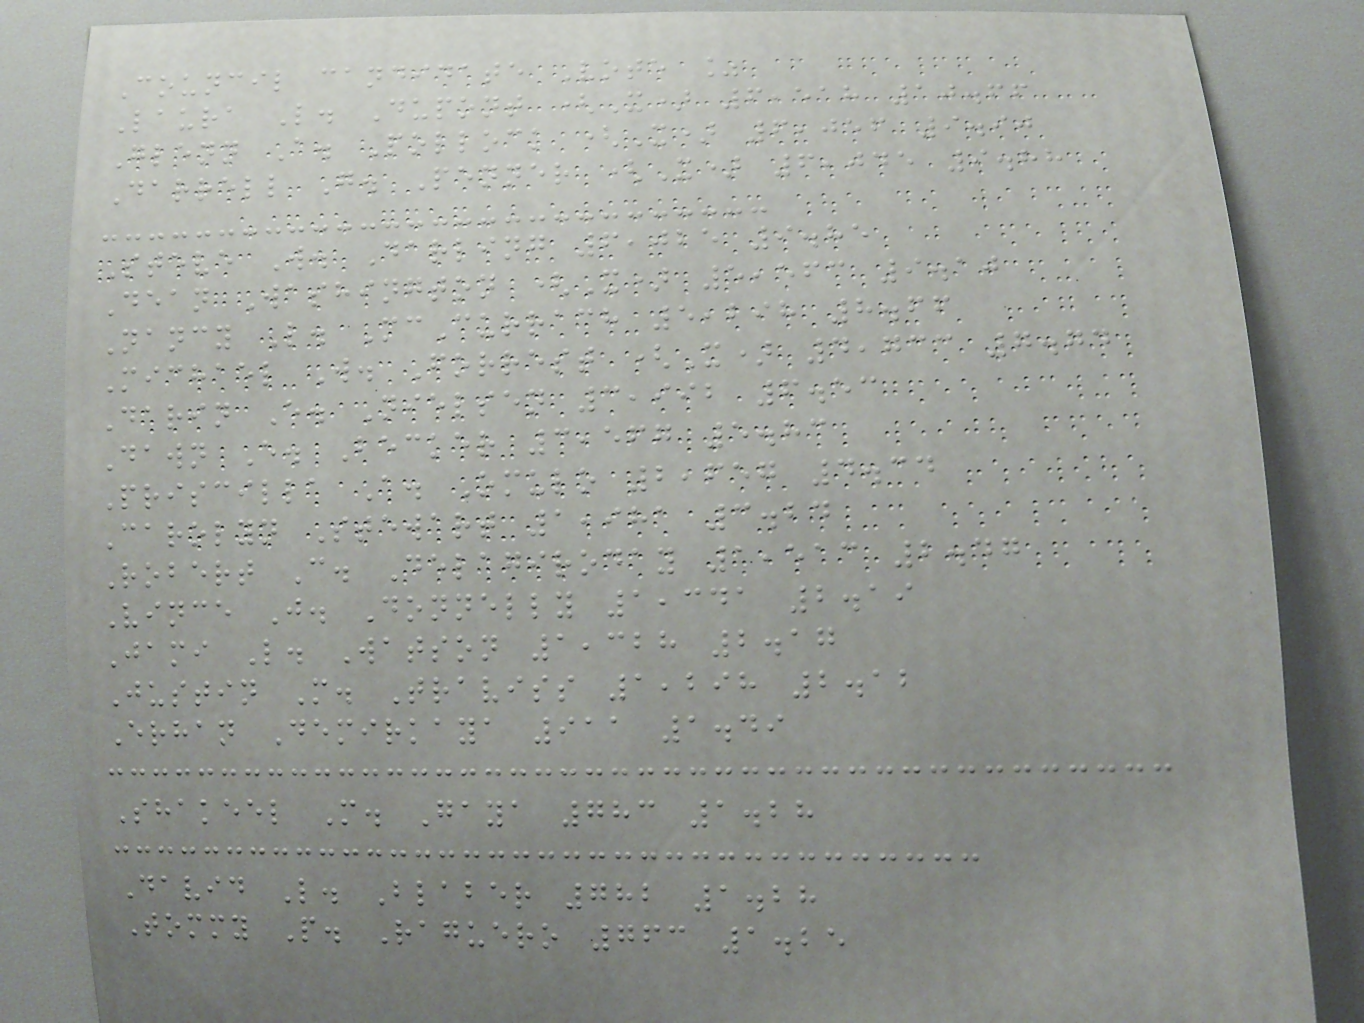Council candidate Vote %
Laura L. Dupont (X) 6,518 10.66
Glenn A. Pollock (X) 6,056 9.90
Darrell G. Penner (X) 6,045 9.88
Steve W. Darling 6,025 9.85
Dean Washington (X) 5,563 9.10
Nancy L. McCurrach 5,298 8.66
Michael W. Forrest (X) 4,733 7.74
Darin E. Nielsen 3,992 6.53
Dawn E. Becker 3,567 5.83
Priscilla A. Omulo 2,657 4.34
Carolyn Stewart 1,981 3.24
Robert C. Delagiroday 1,513 2.47
Vince J. Donnelly 1,341 2.19
Jami L. Watson 1,328 2.17
Justin M. Traviss 1,298 2.12
Erhan Demirkaya 911 1.49
Shakeel M. Gaya 783 1.28
David L. Blaber 782 1.28
Tommy P. Raguero 763 1.25
